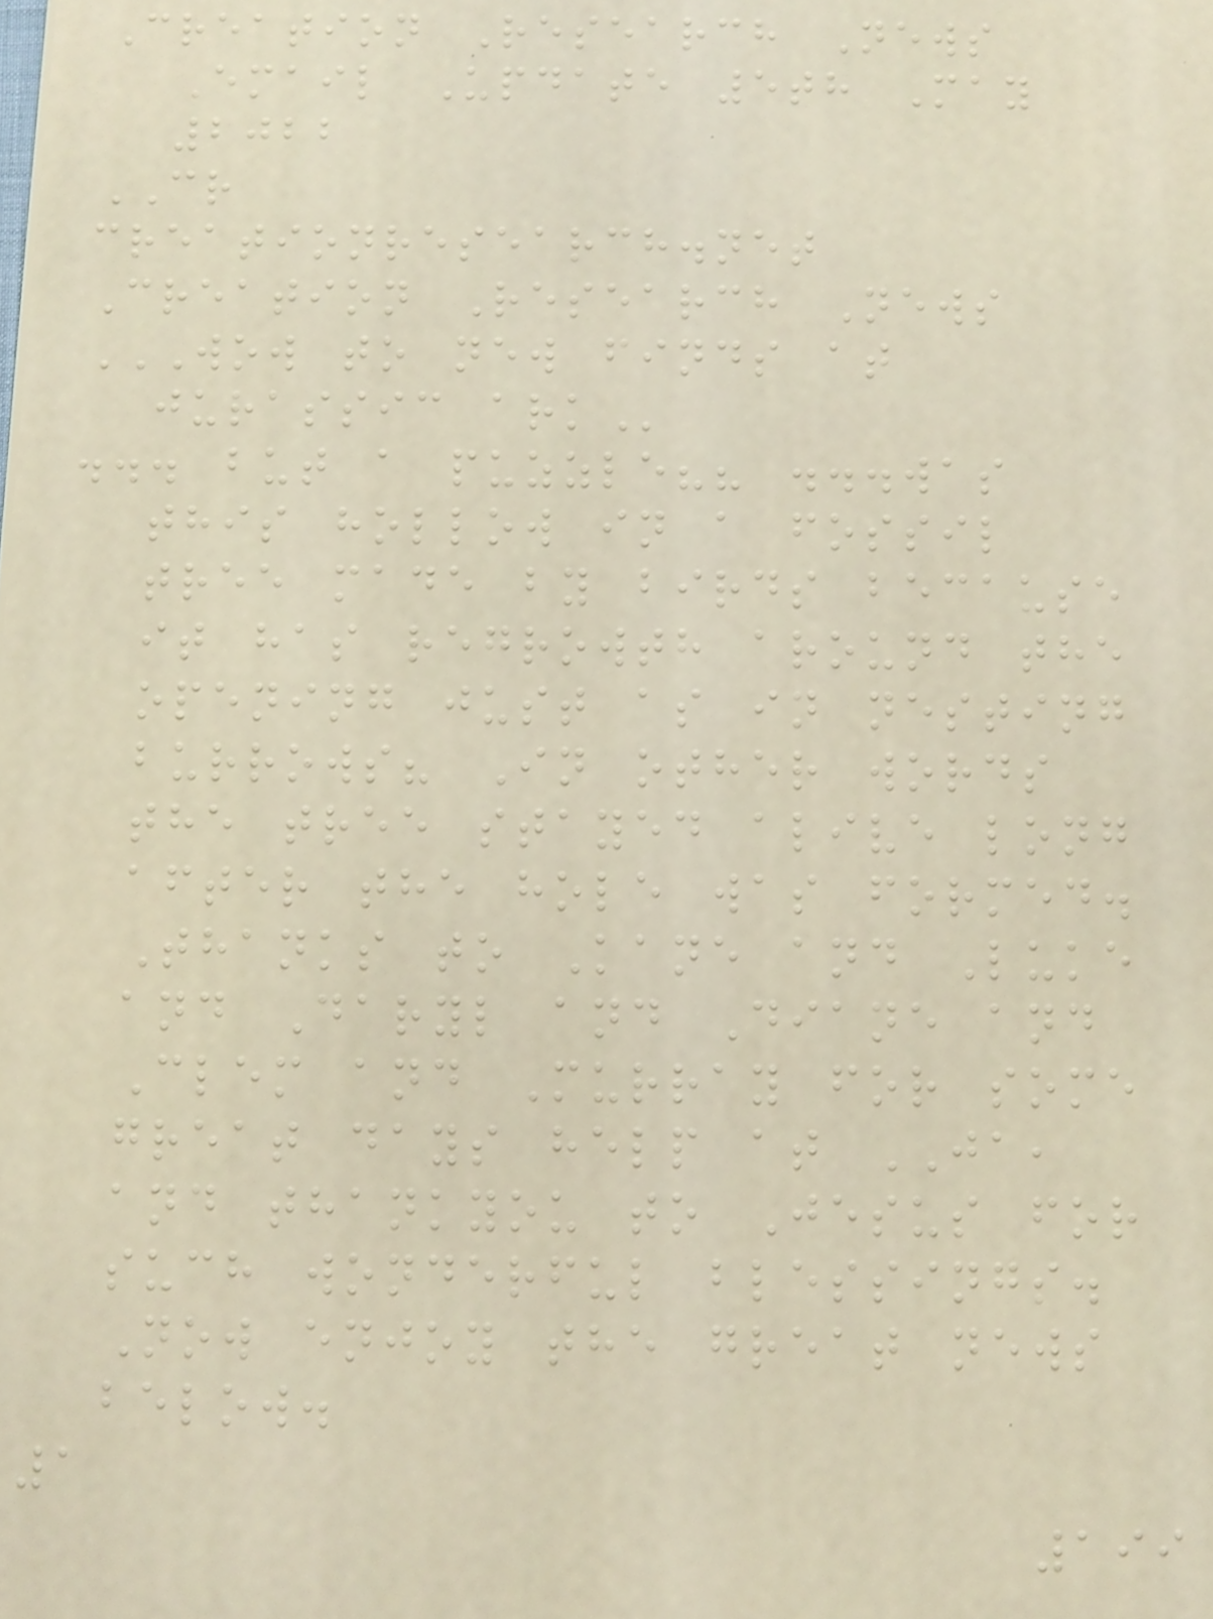Creation Research News
Email Update 5th May
2022
CR
creationresearch.net
Creation Research News
WOW TO NEW FINDS AT
JURASSIC ARK
... but a puzzle?? ...was
this hollow in a fossil
tree made by birds because
it has regrowth around the
opening just as in nesting
burrows? In other words
the tree stayed alive long
after the hole was formed.
Thanks to Kane and Luke
and Daryl and Diane and
Clem and Murray for some
great days help at JA,
and thankyou to Jesus for
such wonderful blessings.
Now enjoy the great news
below.
1
199
